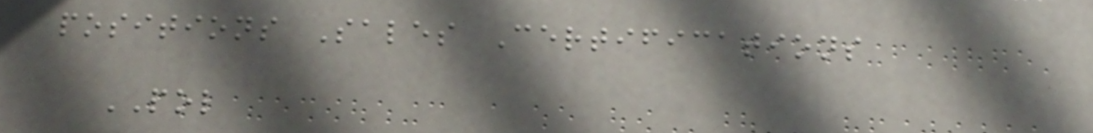positions Sales Certifications
POL
